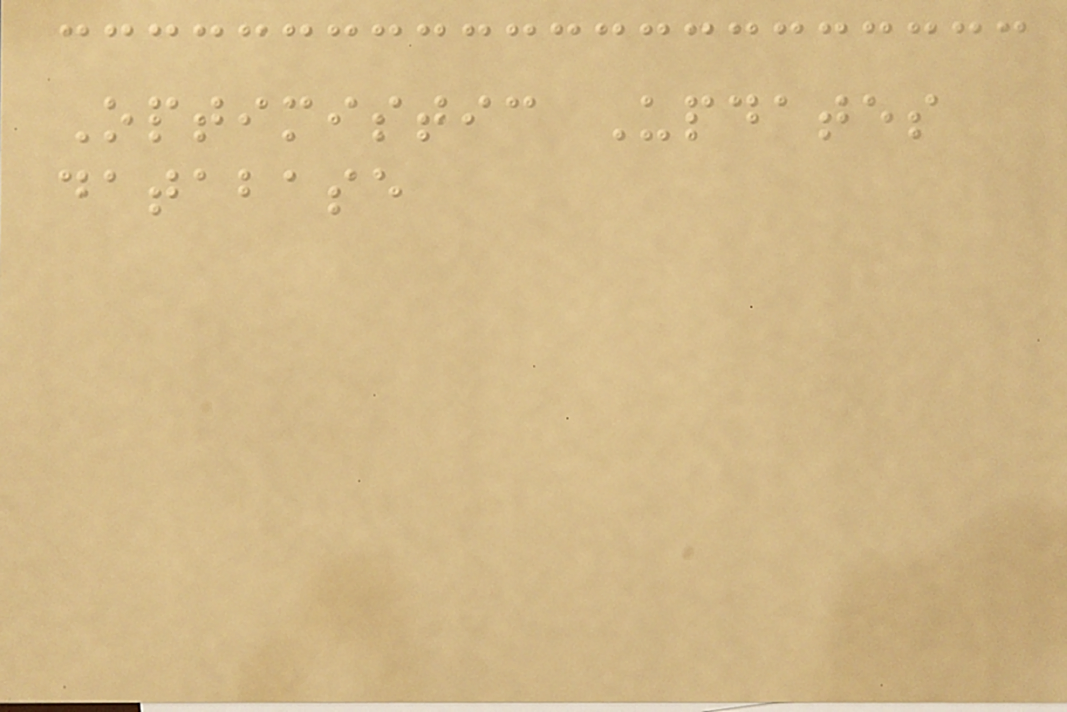Optimistic Updates
database
